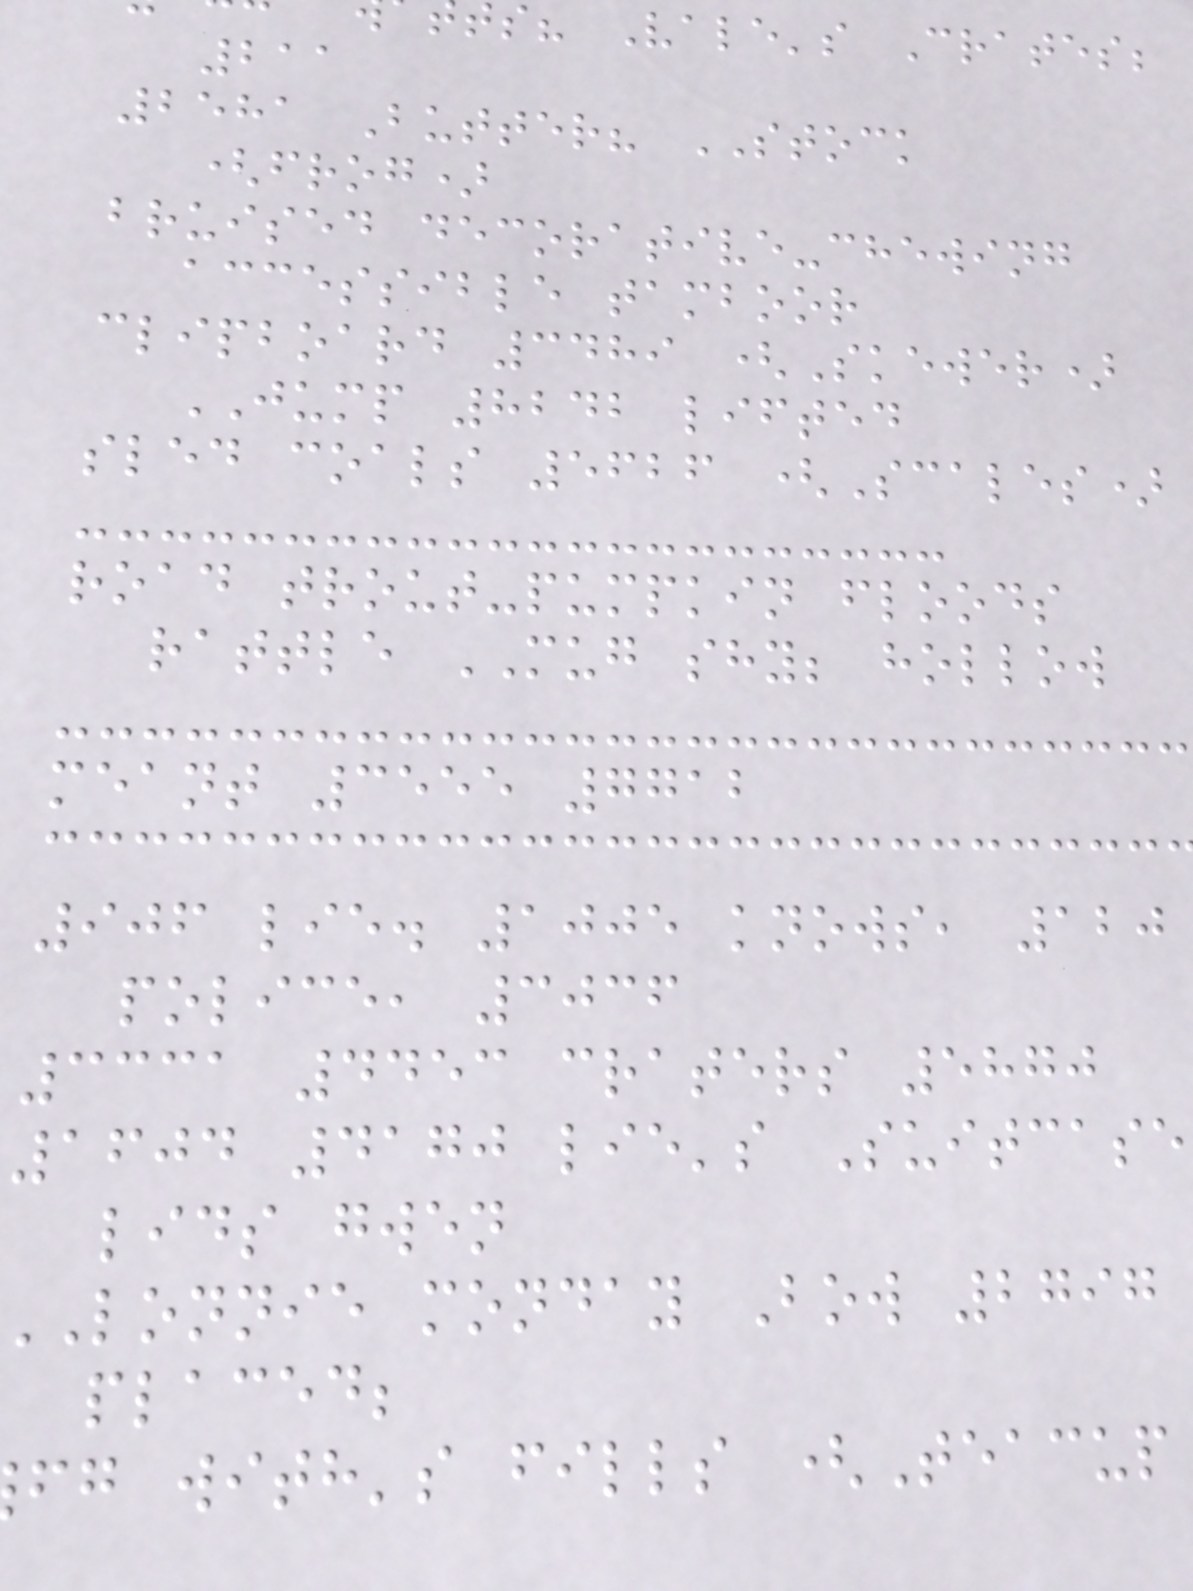s? Vale's Crates;
211
2581 Butter? STOCK
(frog)
bruised decorative-chewing
accessible tamboor
clipboard 3489 (Skewer)
JUMP 8242 lifted
sled coals 5626 (Scales)
road trout-pumpkin floods
rattle MUG shy; hollow
meant 3555 7712
906 lie. 1005 knows, 120
police, 3036
3331 4453 craters 5870
1604 4170 lie's Suitcase
lids gwen
lonnie monday Bow 2797
placed;
fg with's fills (Teacup
